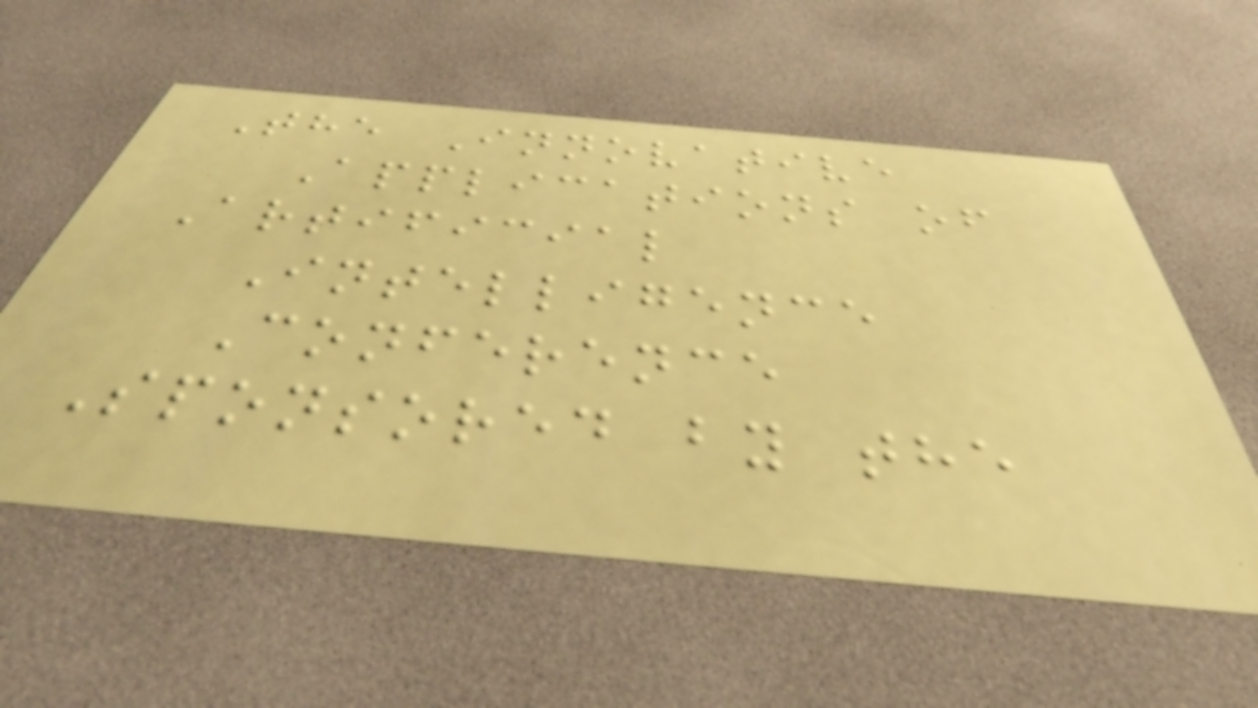The Innovative
Applications of
Artificial
Intelligence
Conference
Sponsored by the
